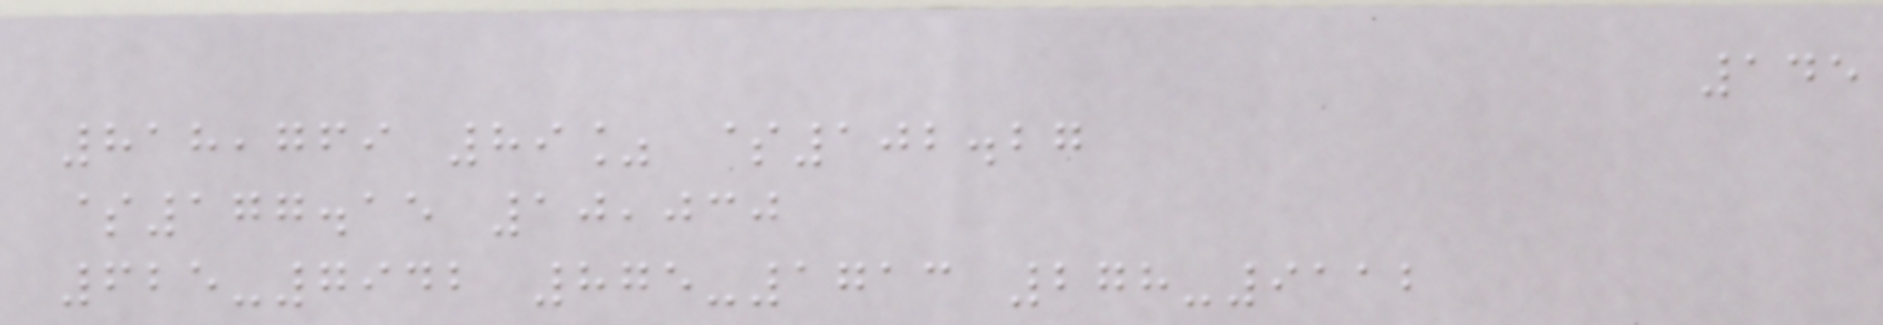145
818,769 89% $102.27
$177.15 10,030
625-7942 875-1713 278-9112
